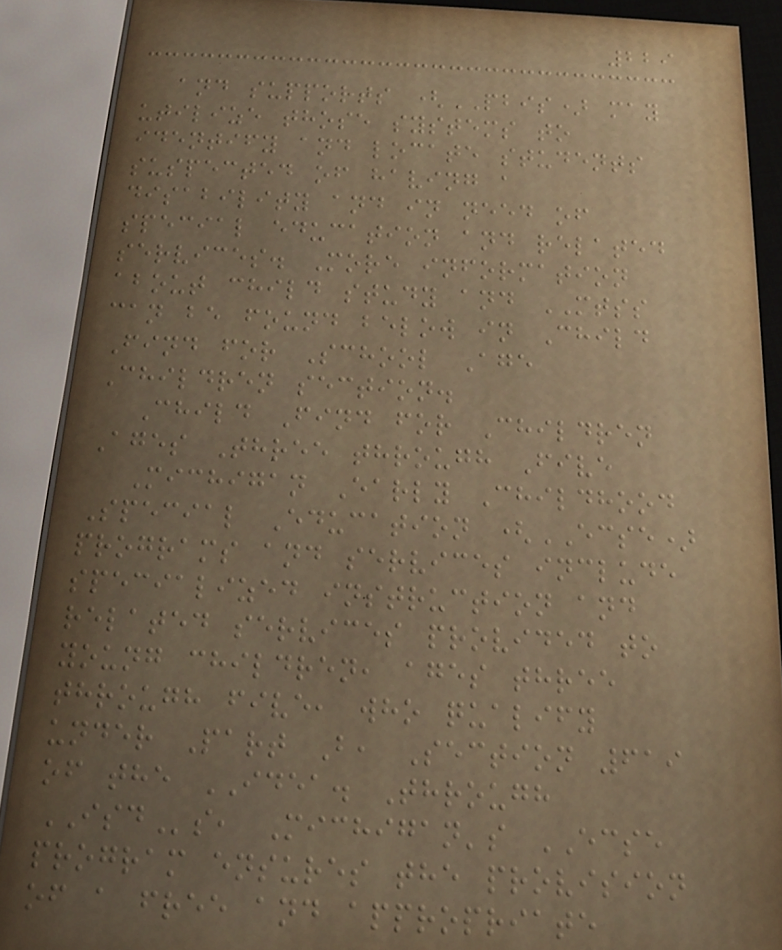229
and supports (PBIS) may
utilize those systems to
identify and locate students
suspected of having a
disability and in need of
special education and related
services. More information
about child study and MTSS
can be found below in Child
Find for School Age
Children section.
Child Find for Children
Ages Three through Five
Michigan Early Childhood
Special Education (ECSE)
programs and services include
specialized instruction and
related services provided to
young children, ages three
through five, who qualify
under Part B, Section 619
of the IDEA. Through
ISDs, Michigan's ECSE
program ensures the provision
of a free and appropriate
